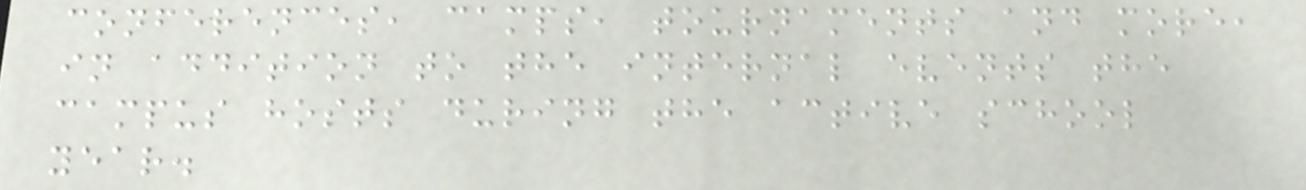conferences, camps, tournaments and more,
in addition to the internal events the
campus hosts during the active school
year.
